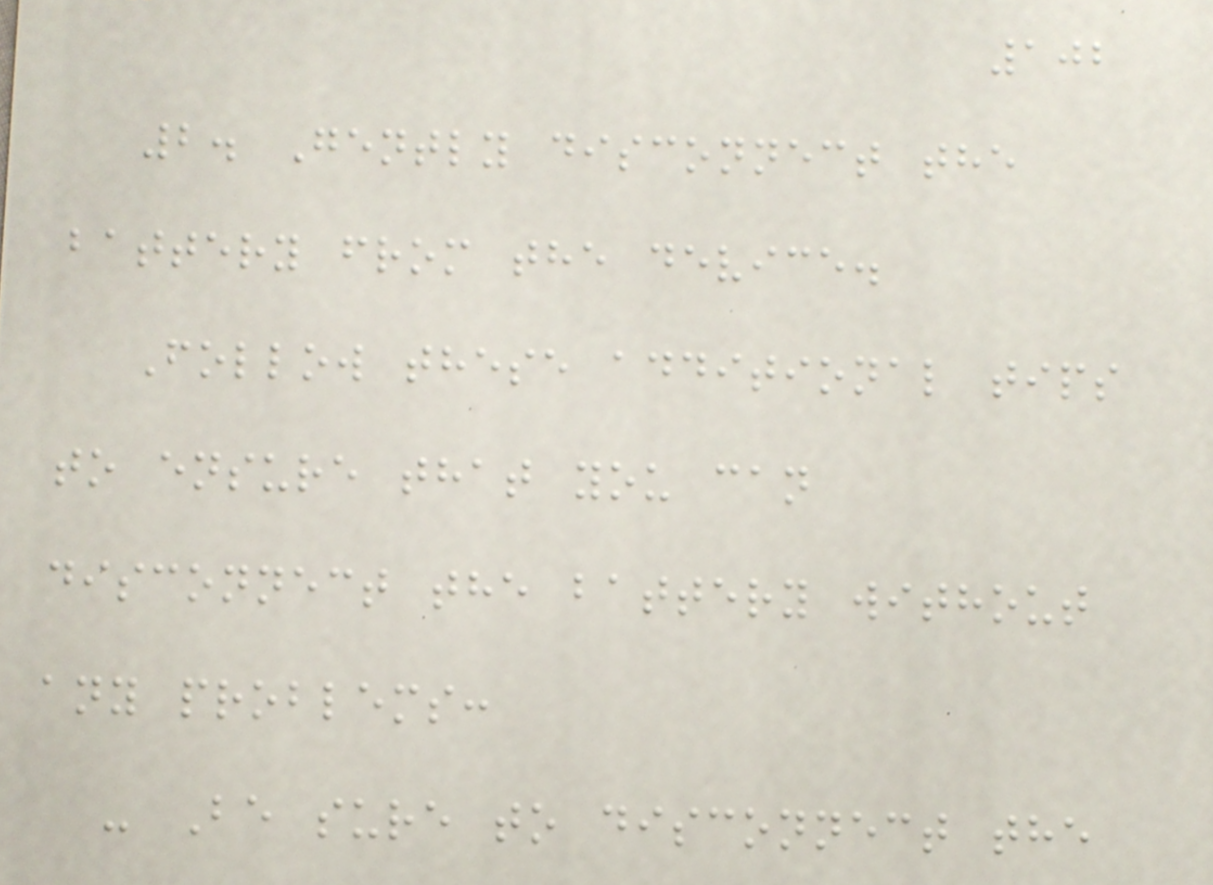102
2. Gently disconnect the
battery from the device.
Follow these additional tips
to ensure that you can
disconnect the battery without
any problems:
- Be sure to disconnect the
